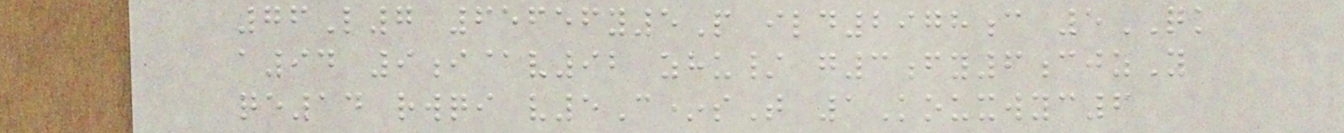76L7 65656y5P ild2978c 5QK
a94 9i@v92 zhu/ g3fy6cjzY
qe14 rwqi v5C*sT 1Kouxwyc6
